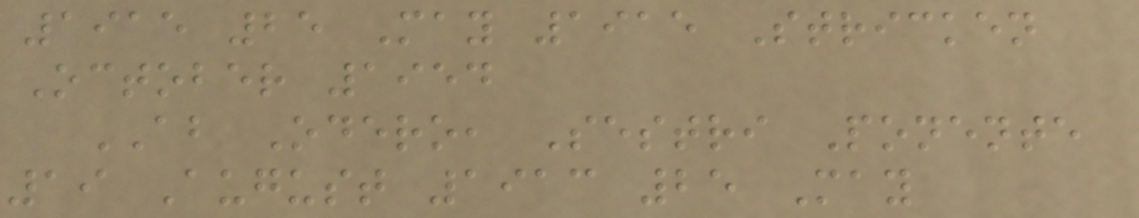1915 25 May 1915 Stricken
October 1954
AB Odero, Sestri Ponente
19 August 1913 25 May
